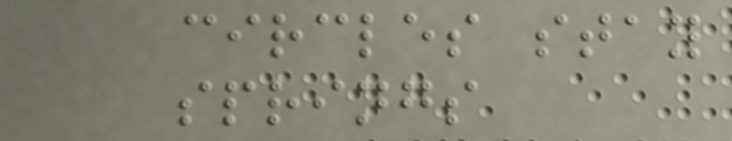circles stay
springs
